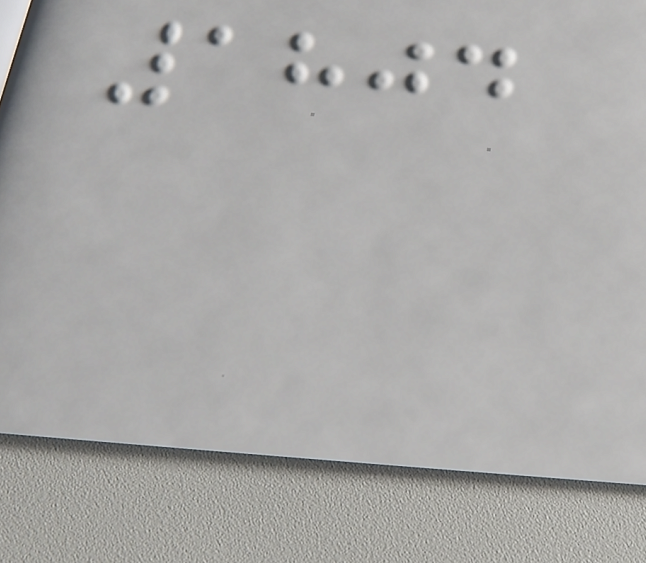1804
